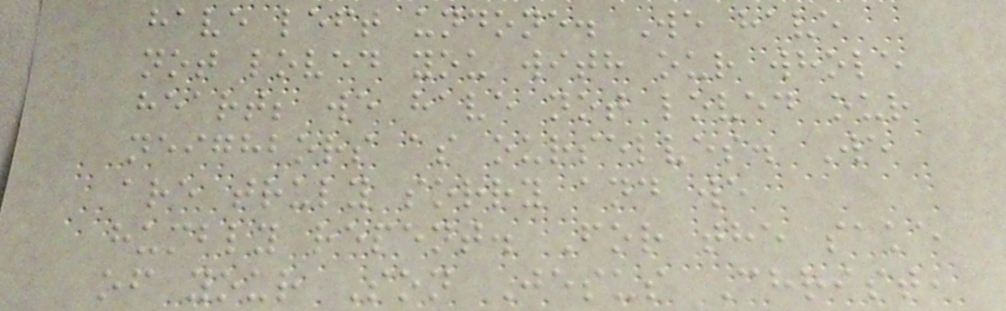have left undone. We have
not loved you with our whole
heart; we have not loved our
neighbors as ourselves. We
are truly sorry and we
humbly repent. For the sake
of your Son Jesus Christ,
